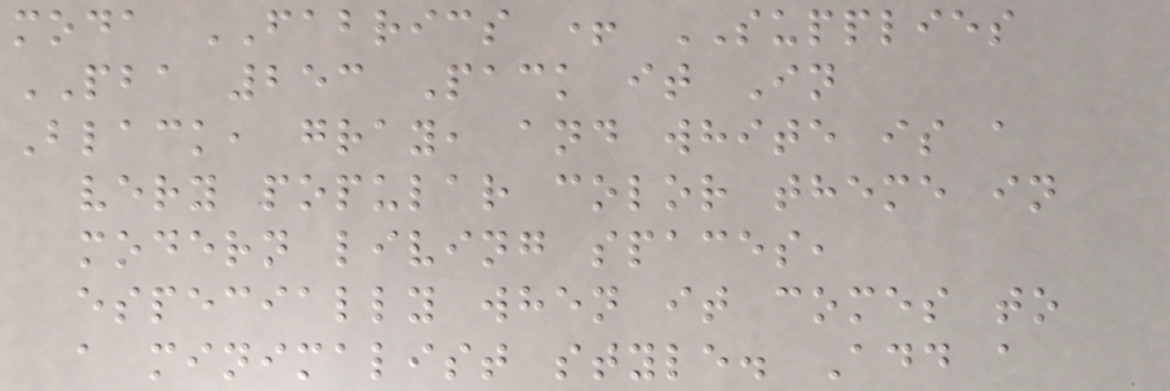moda FABRICS + SUPPLIES
PBA 253 Pack it In
Black, gray, and white is a
very popular color theme in
modern living spaces,
especially when it comes to
a minimalist style. Add a
